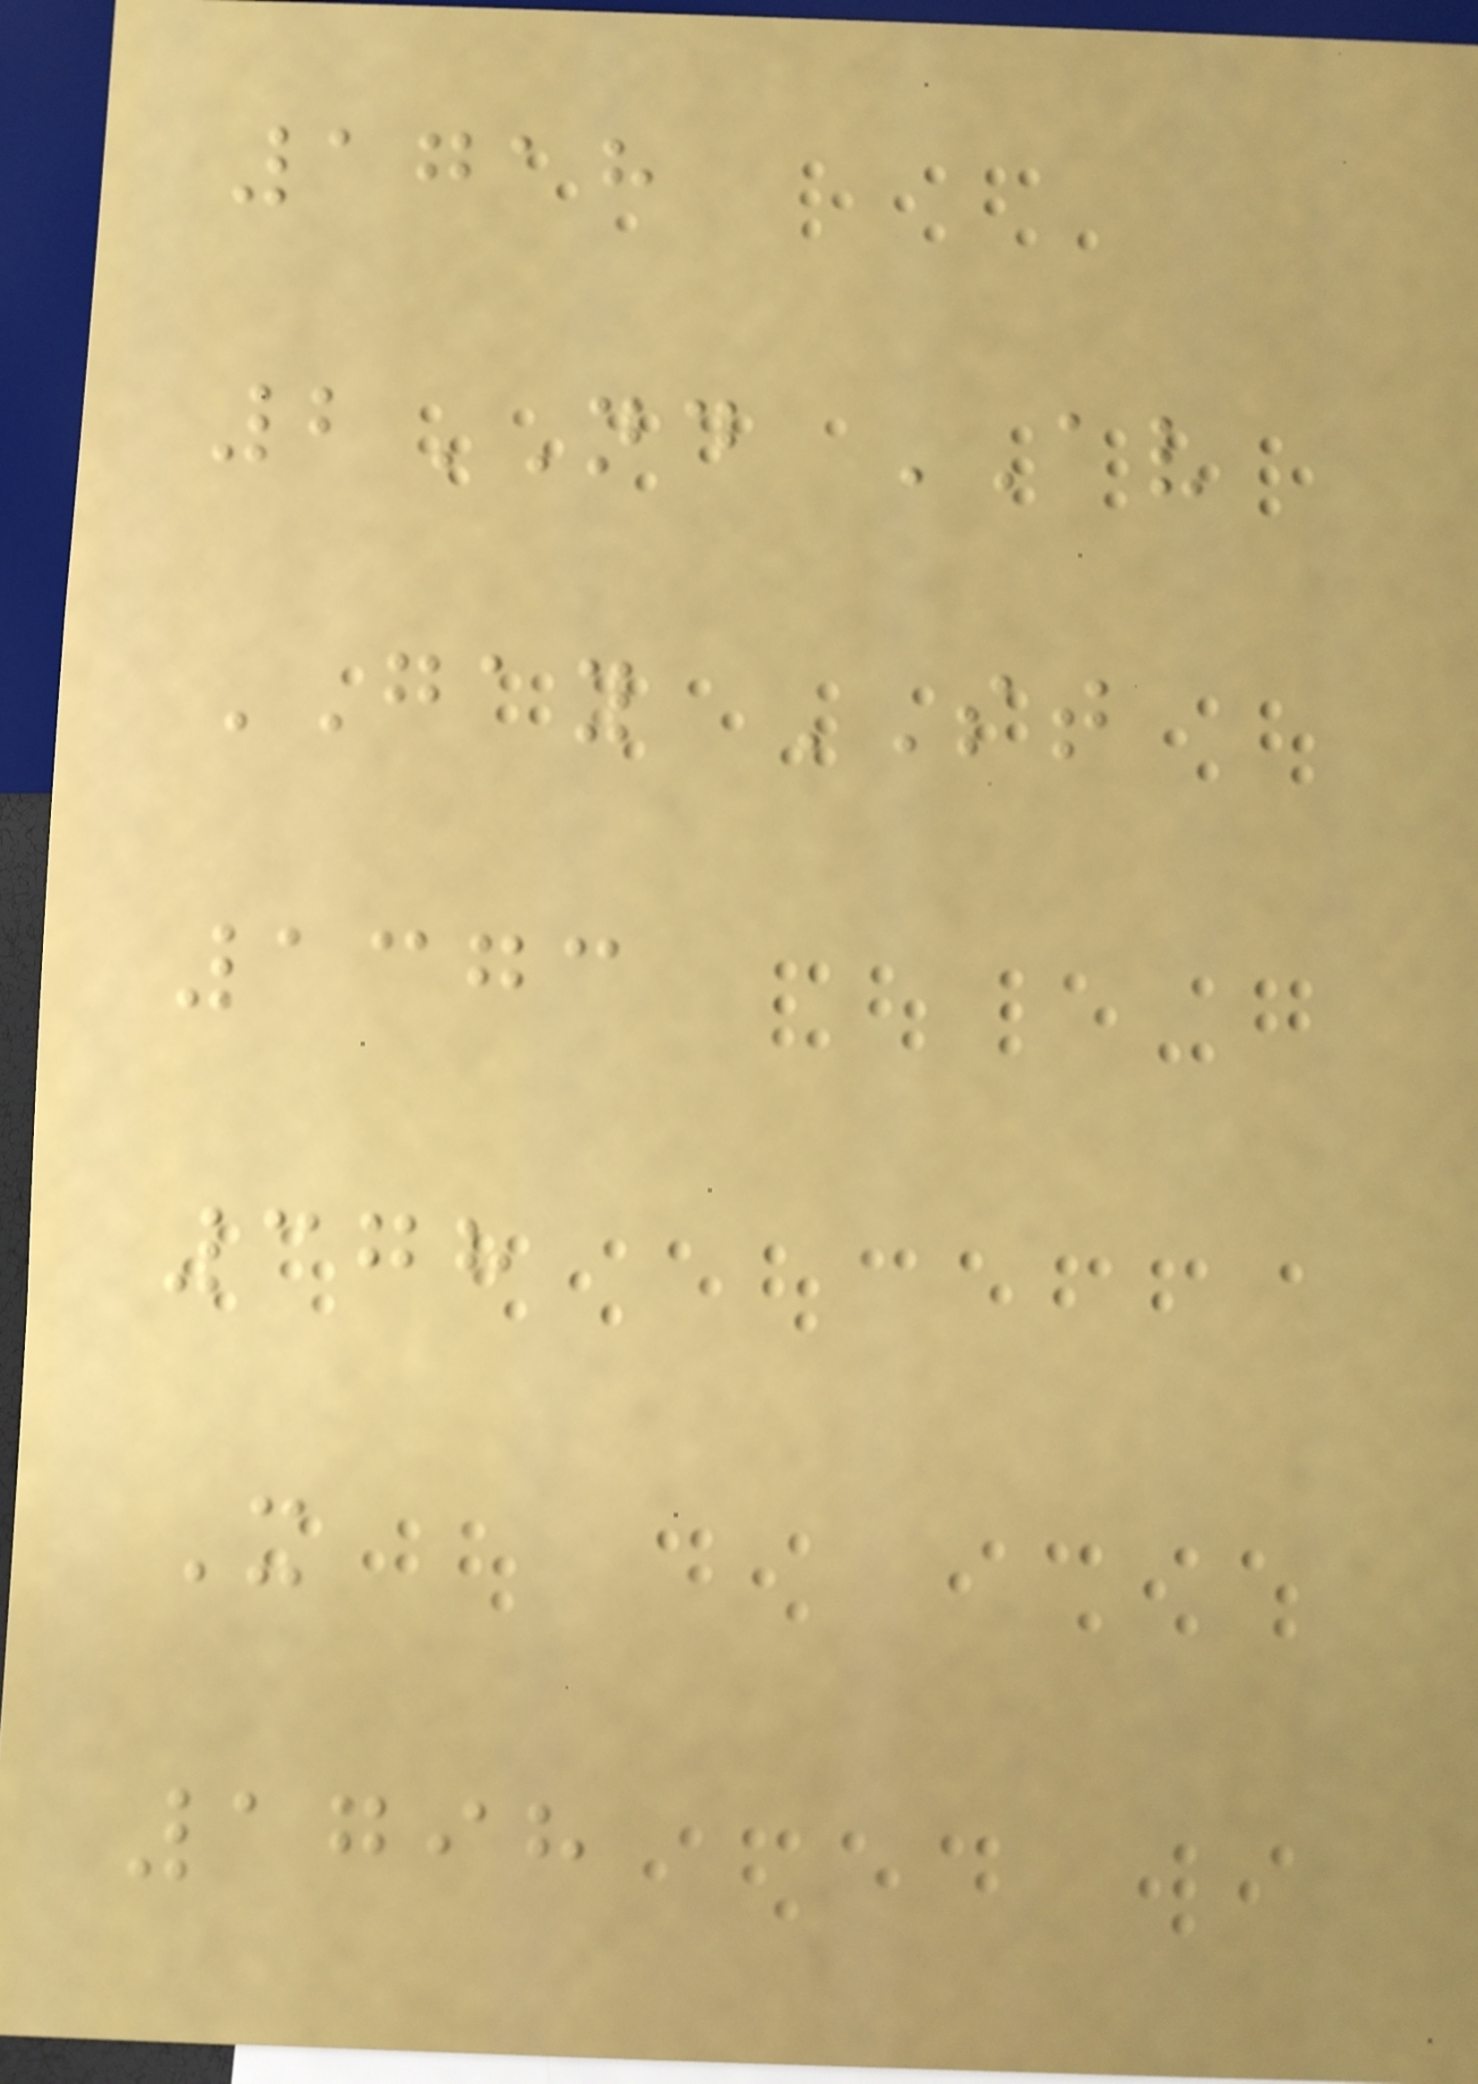1718
2ND AV
GAY ST
1373
378
X
1798
